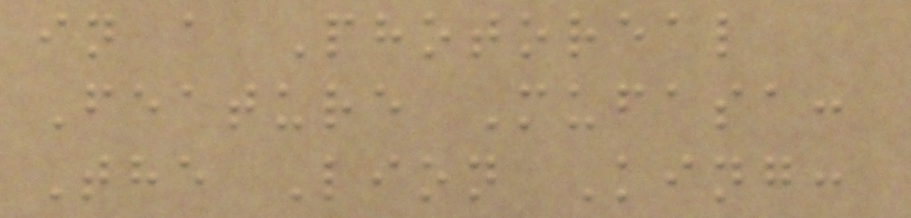in a Photoreal
Feature Mufasa:
The Lion King:
